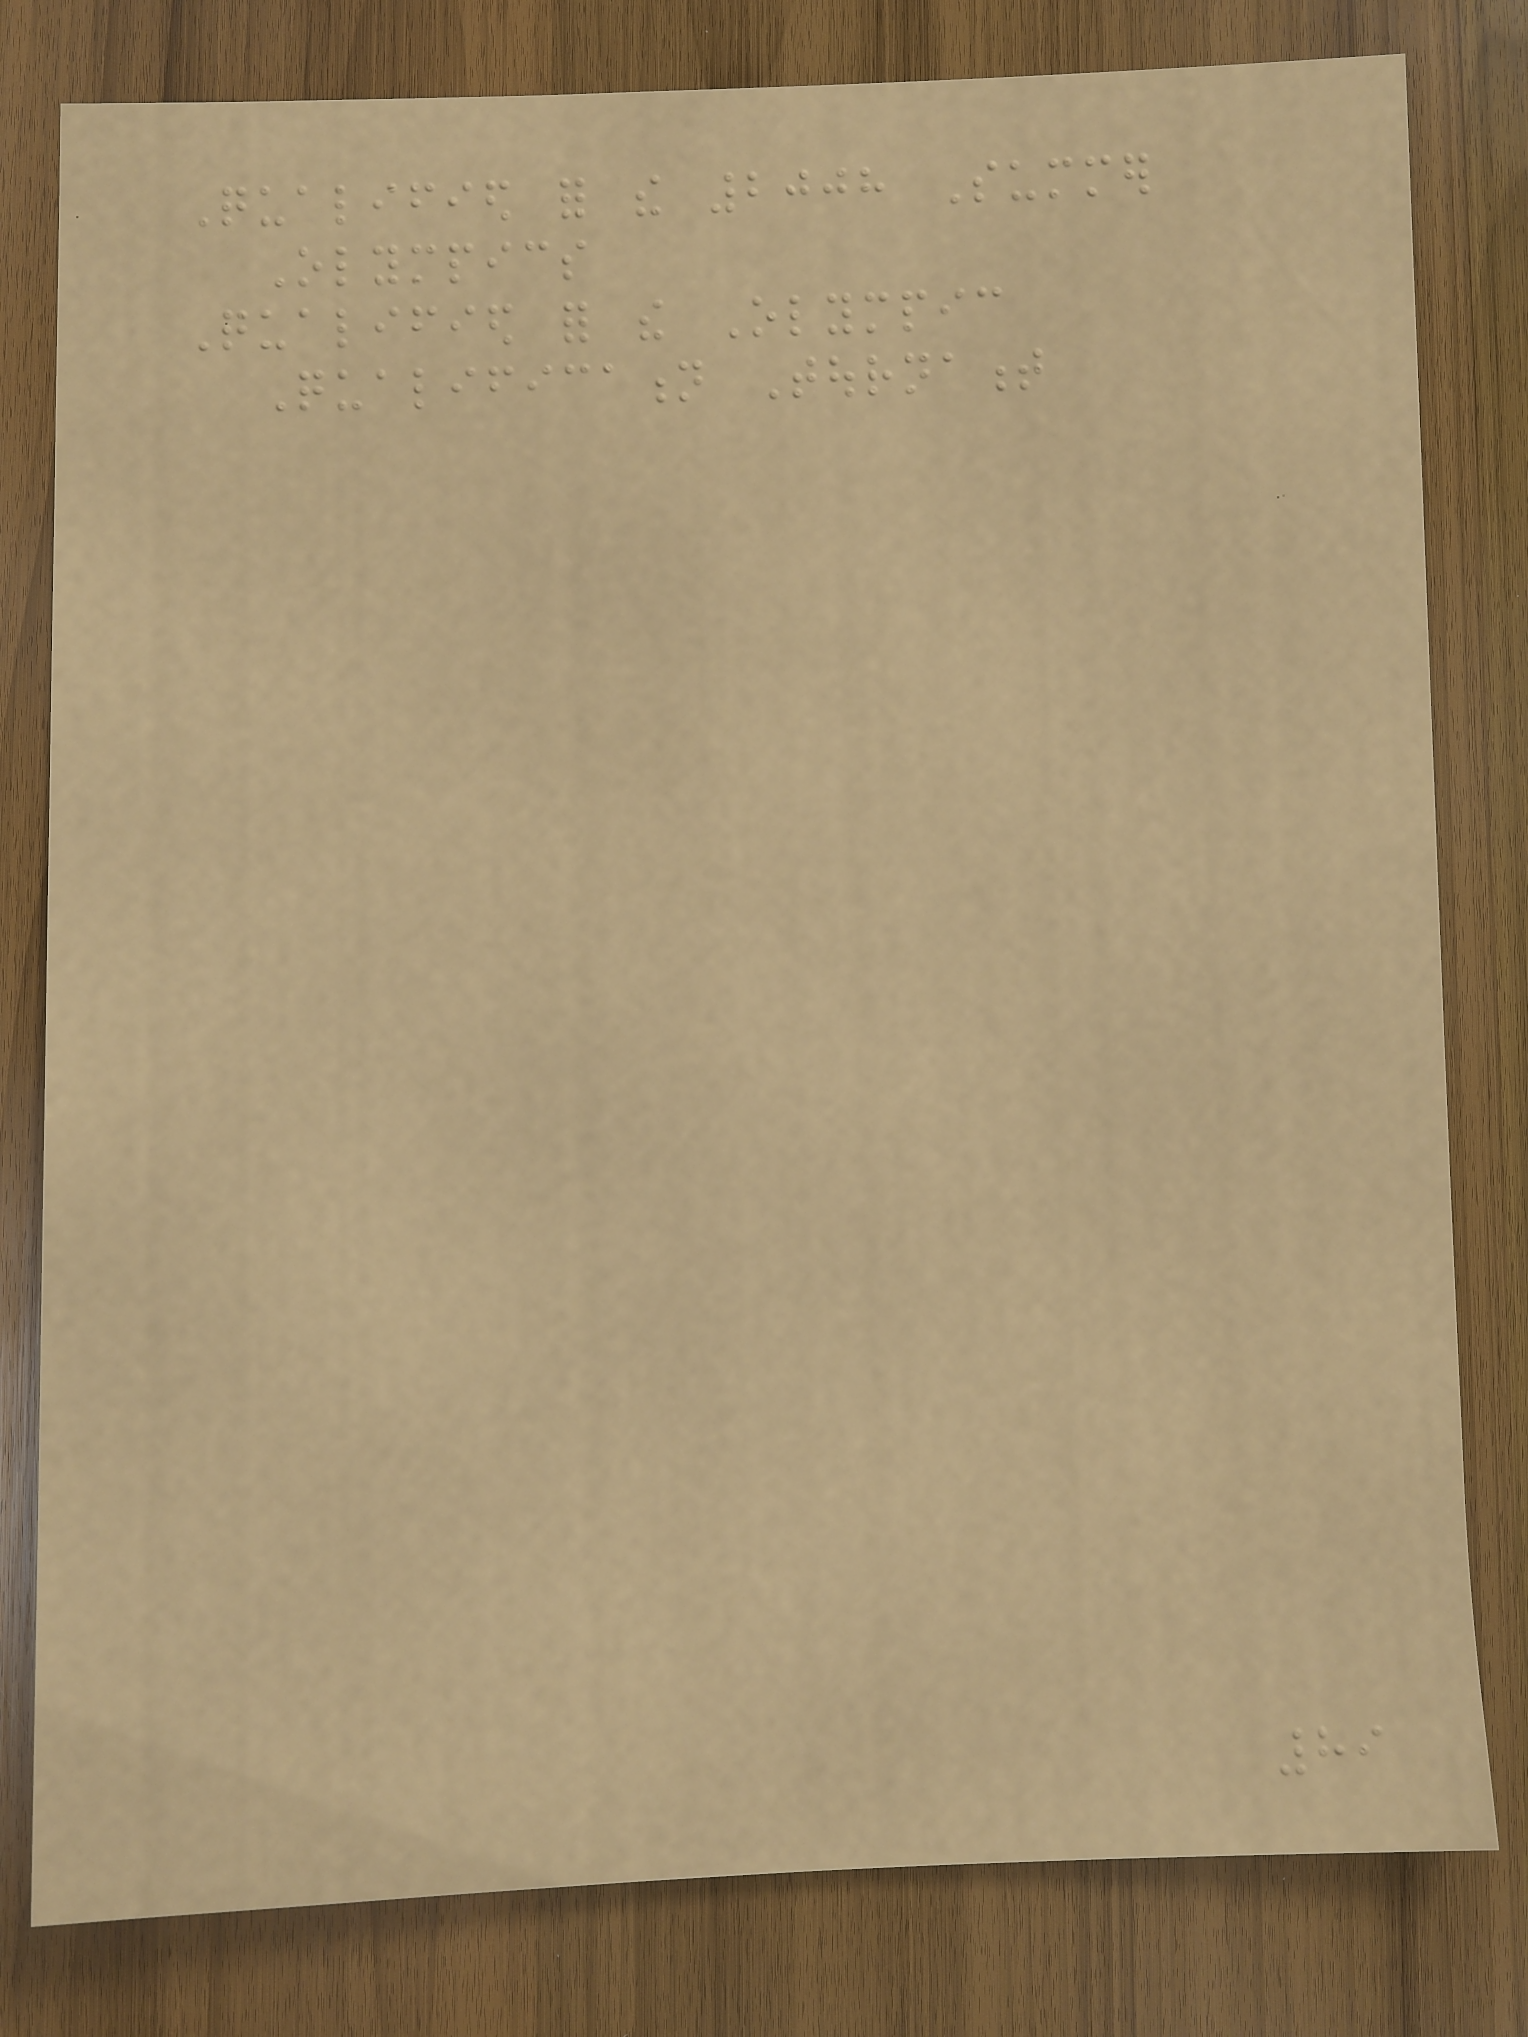Qualified for the 2008 Summer
Olympics
Qualified for the Olympic
Qualification Tournament
89
